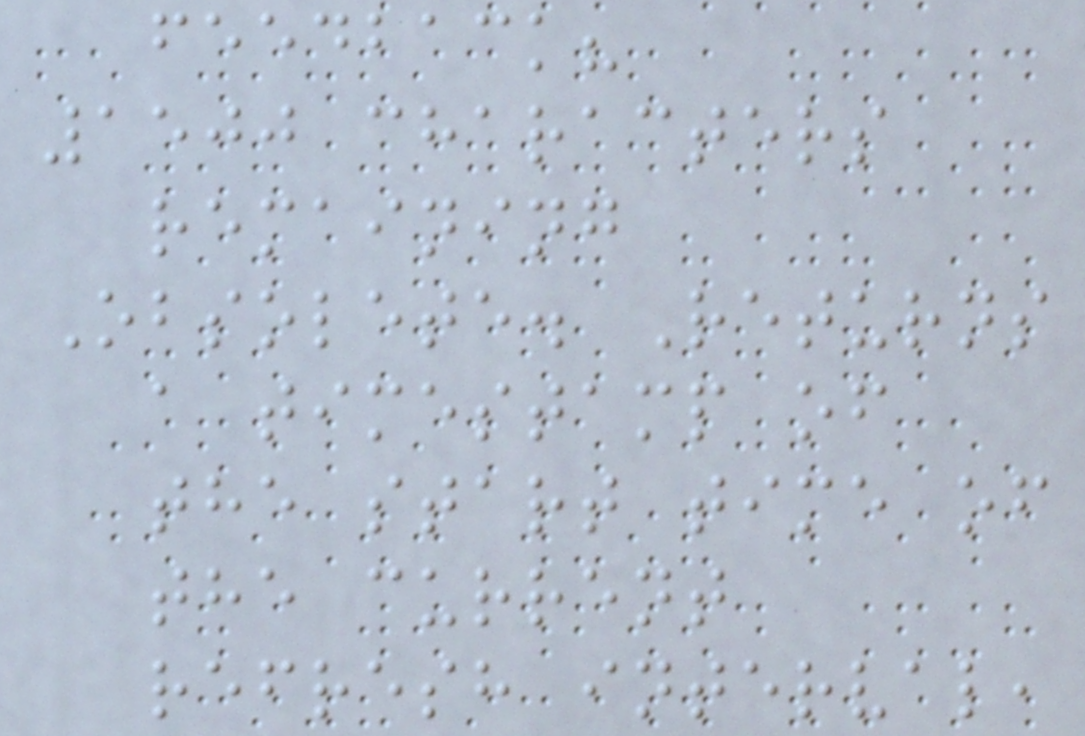feedback?
1500 characters
remaining
Obsolete. Returns
a timestamp of
the start time of
the current
refresh interval,
